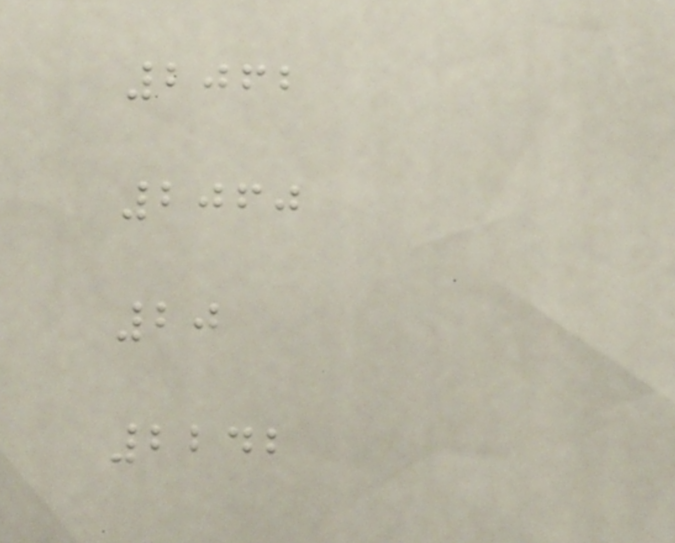2062
2060
20
2242
